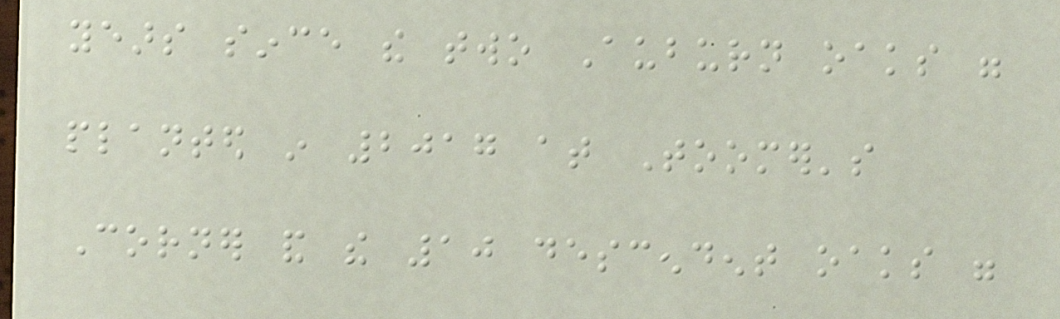years since the two Auburn oaks were
planted in 2017 at Toomer's
Corner and the 10 descendent oaks were
